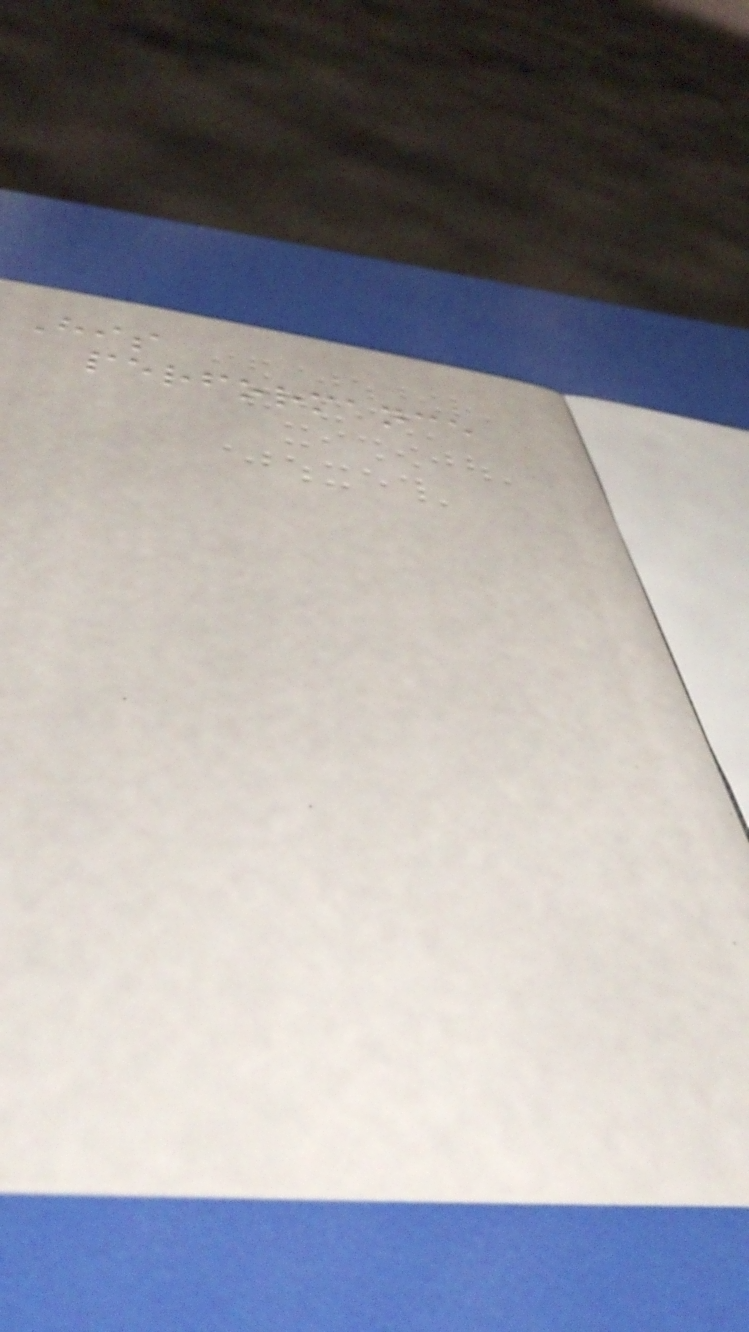His
performance
